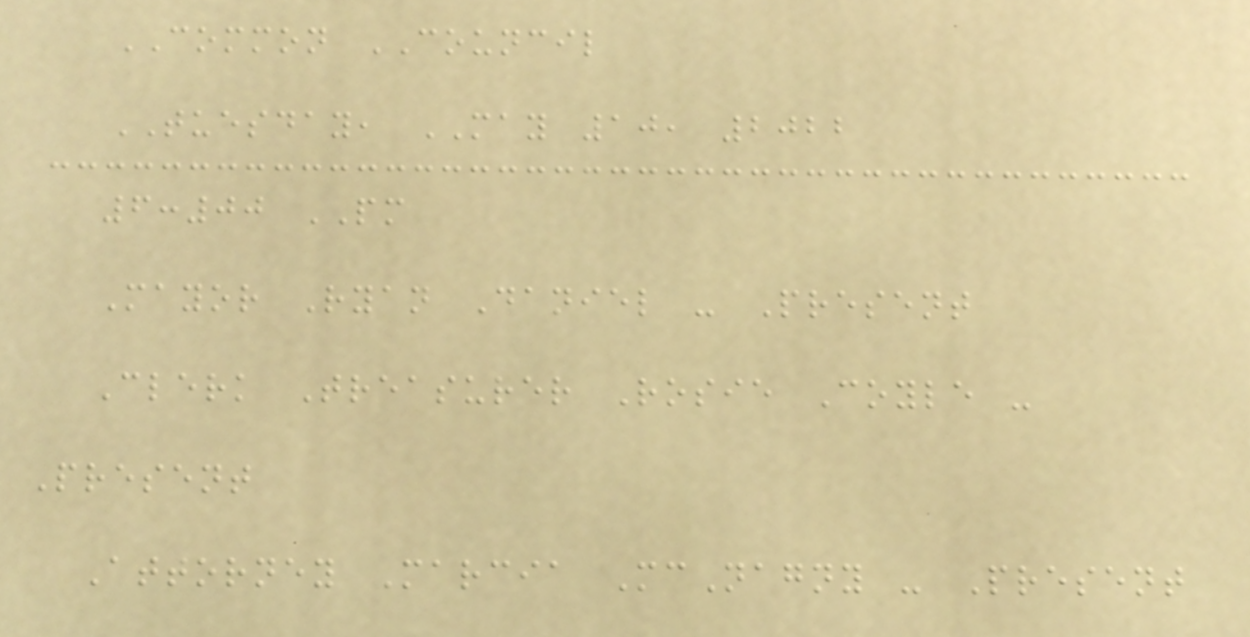COMMON COUNCIL
TUESDAY, MAY 10, 2022
6:00 PM
Mayor Ryan Daniel - Present
Clerk Treasurer Rosie Coyle -
Present
Attorney Marcia McNagny - Present
